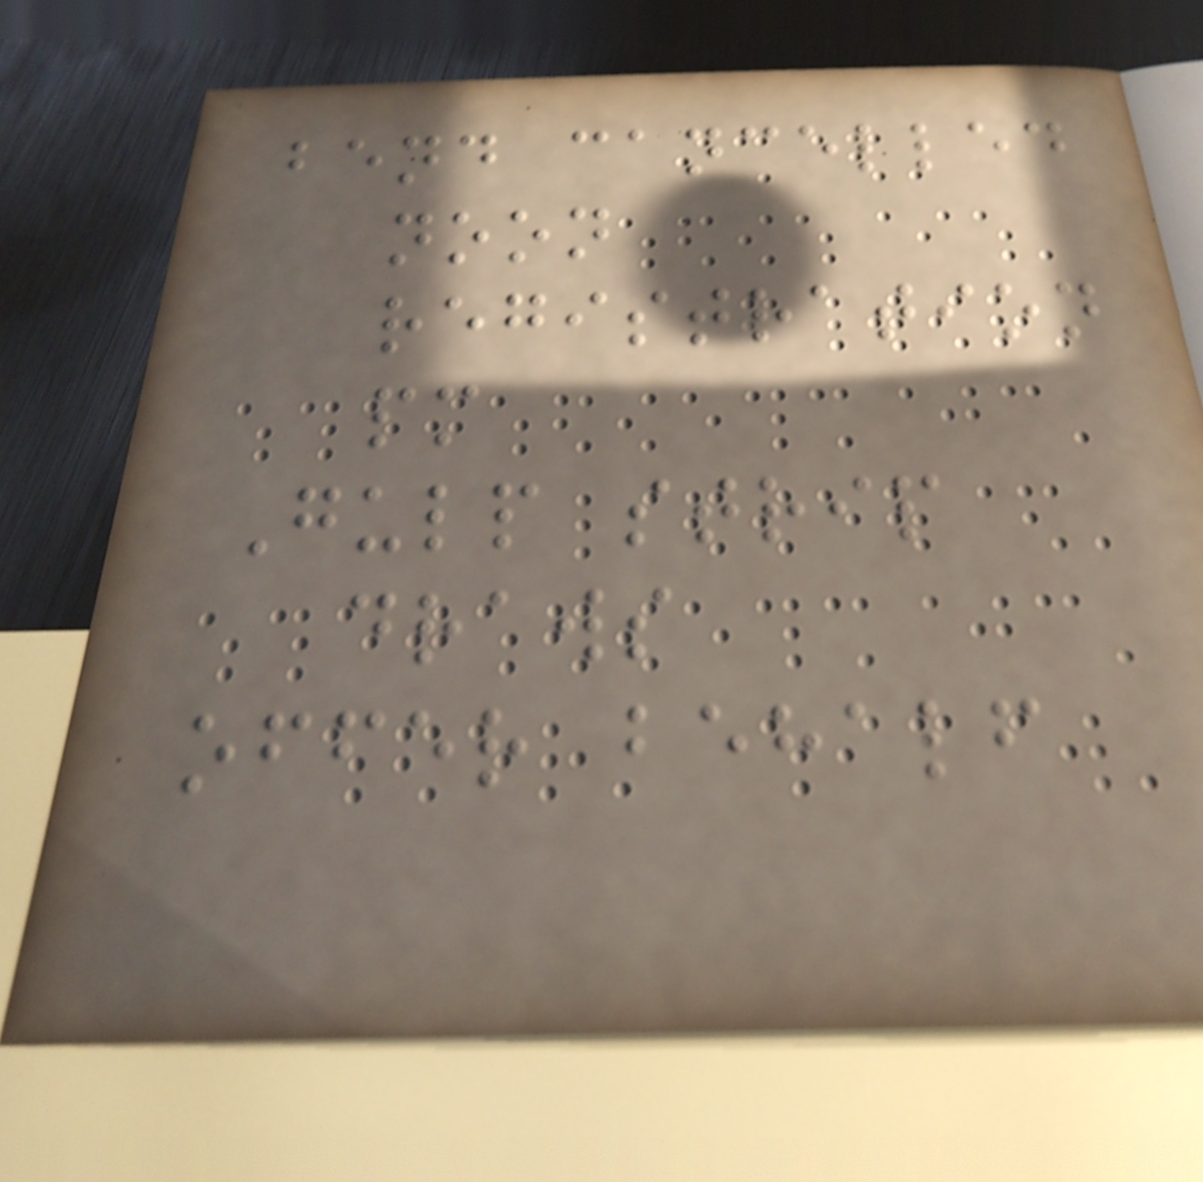bend cancelled
noon
registration
pm
Gulp strip
draws
offer behalf
